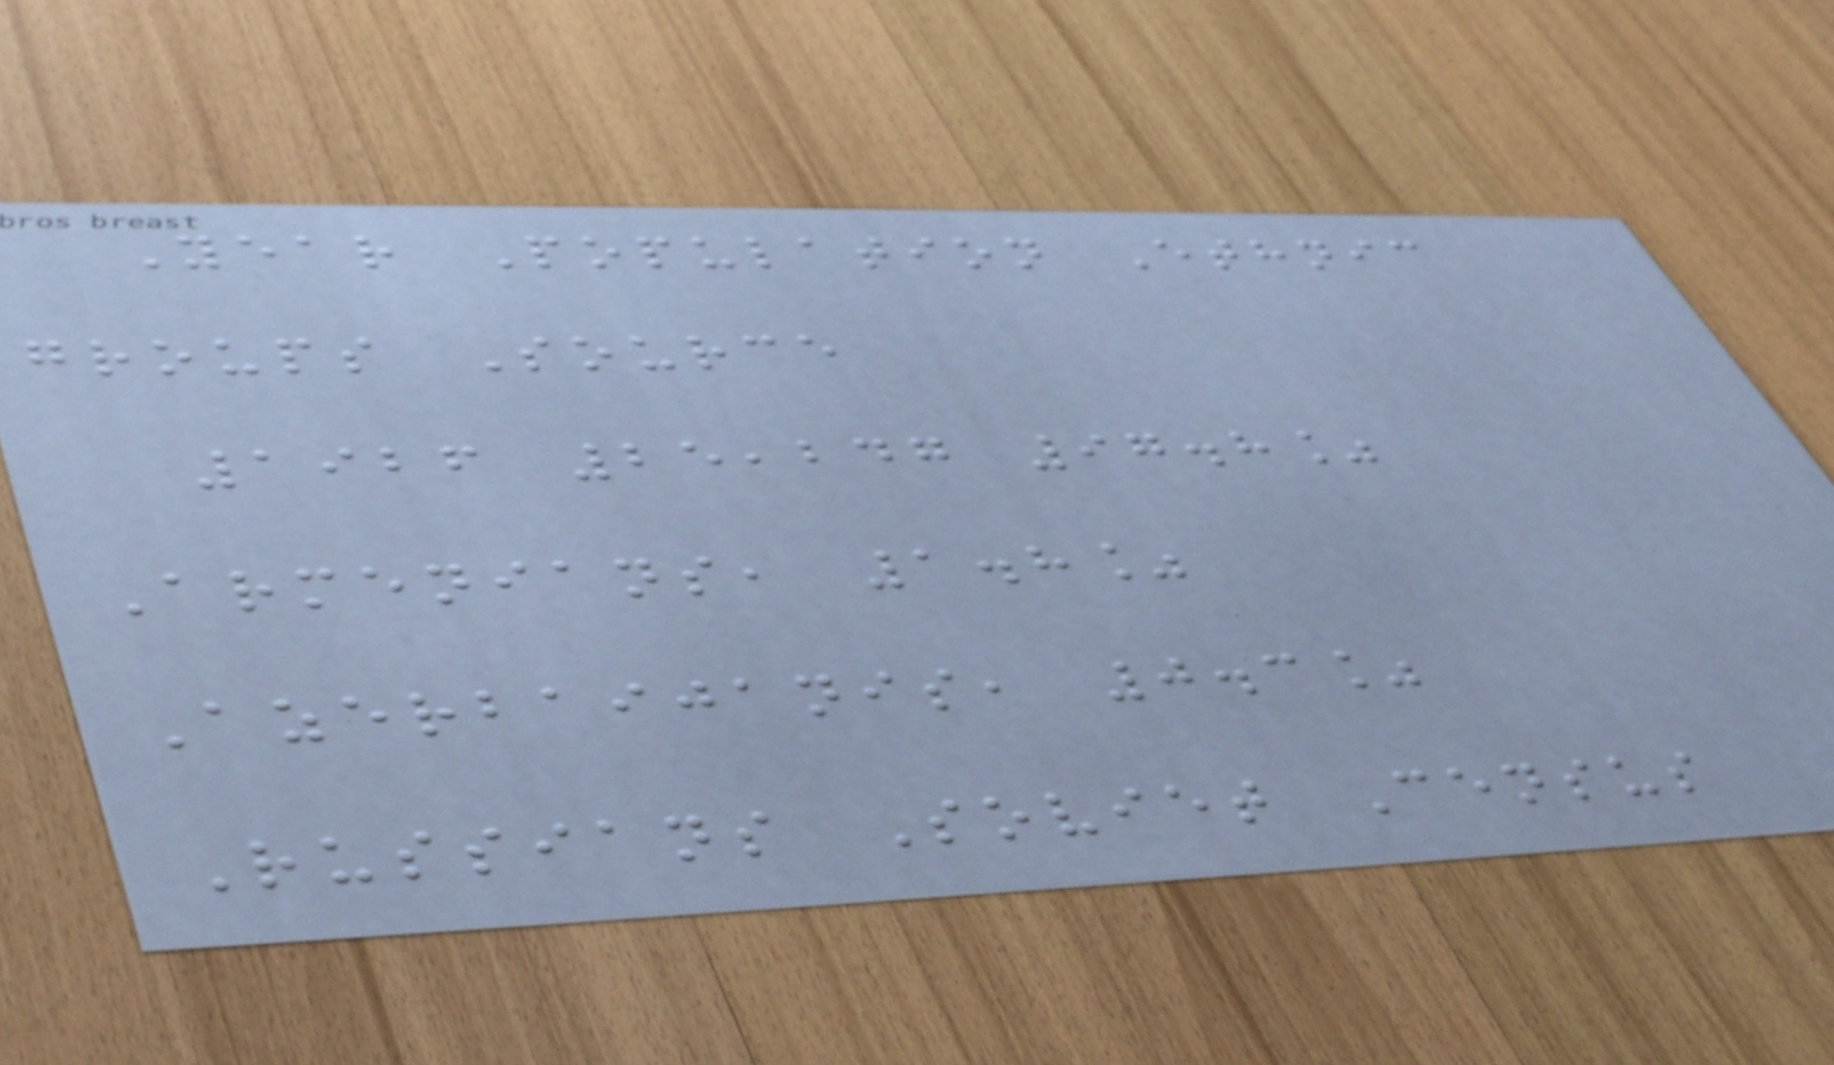Year Population Ethnic
groups Source
1926 25,247 97.8%
Armenians, 1.8%
Azerbaijanis, 0.3%
Russians Soviet Census
